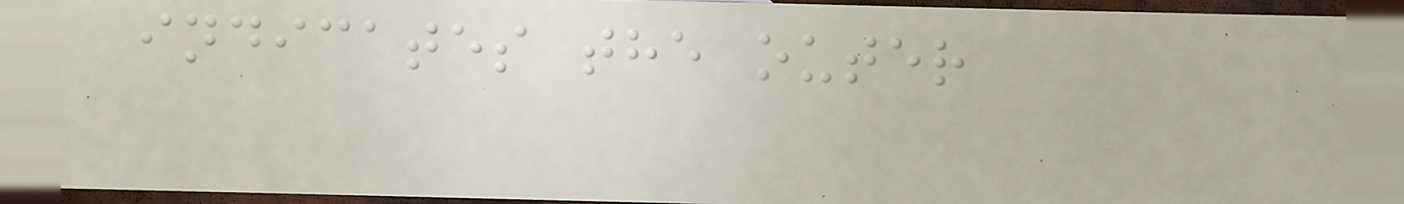indicates the outer
